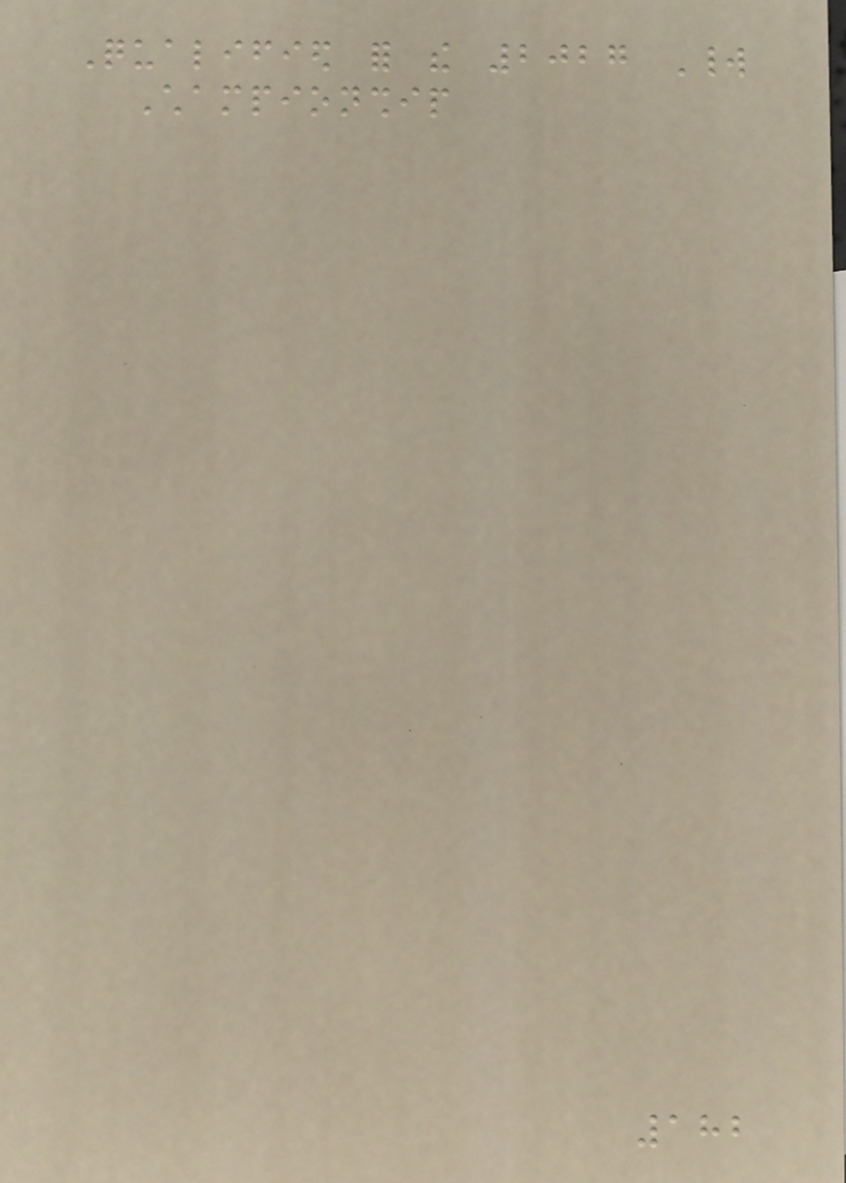Qualified for the 2027 World
Championship
182
